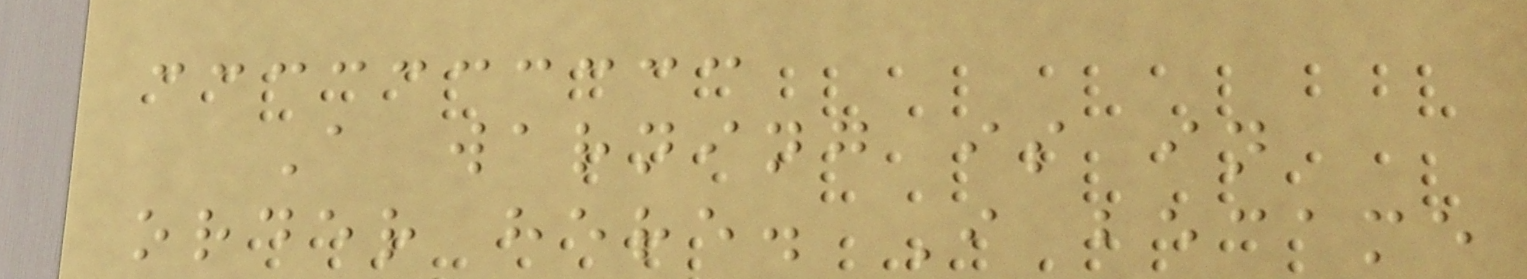A warning is in
order here. I became
